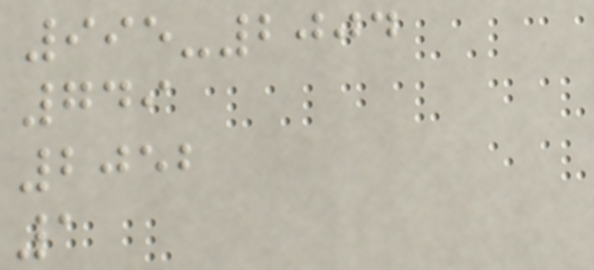995-2004
749
2052
1
